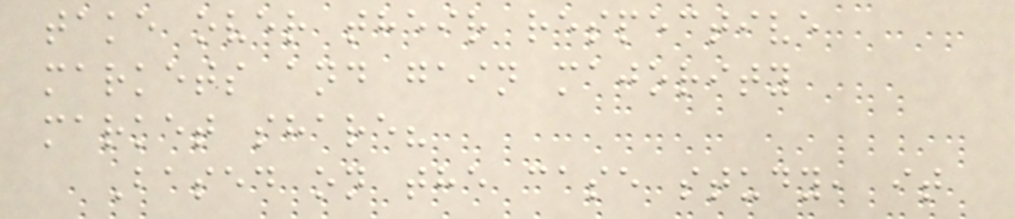take over their respective
markets and gain majority
market share?
Based on the case study, it
